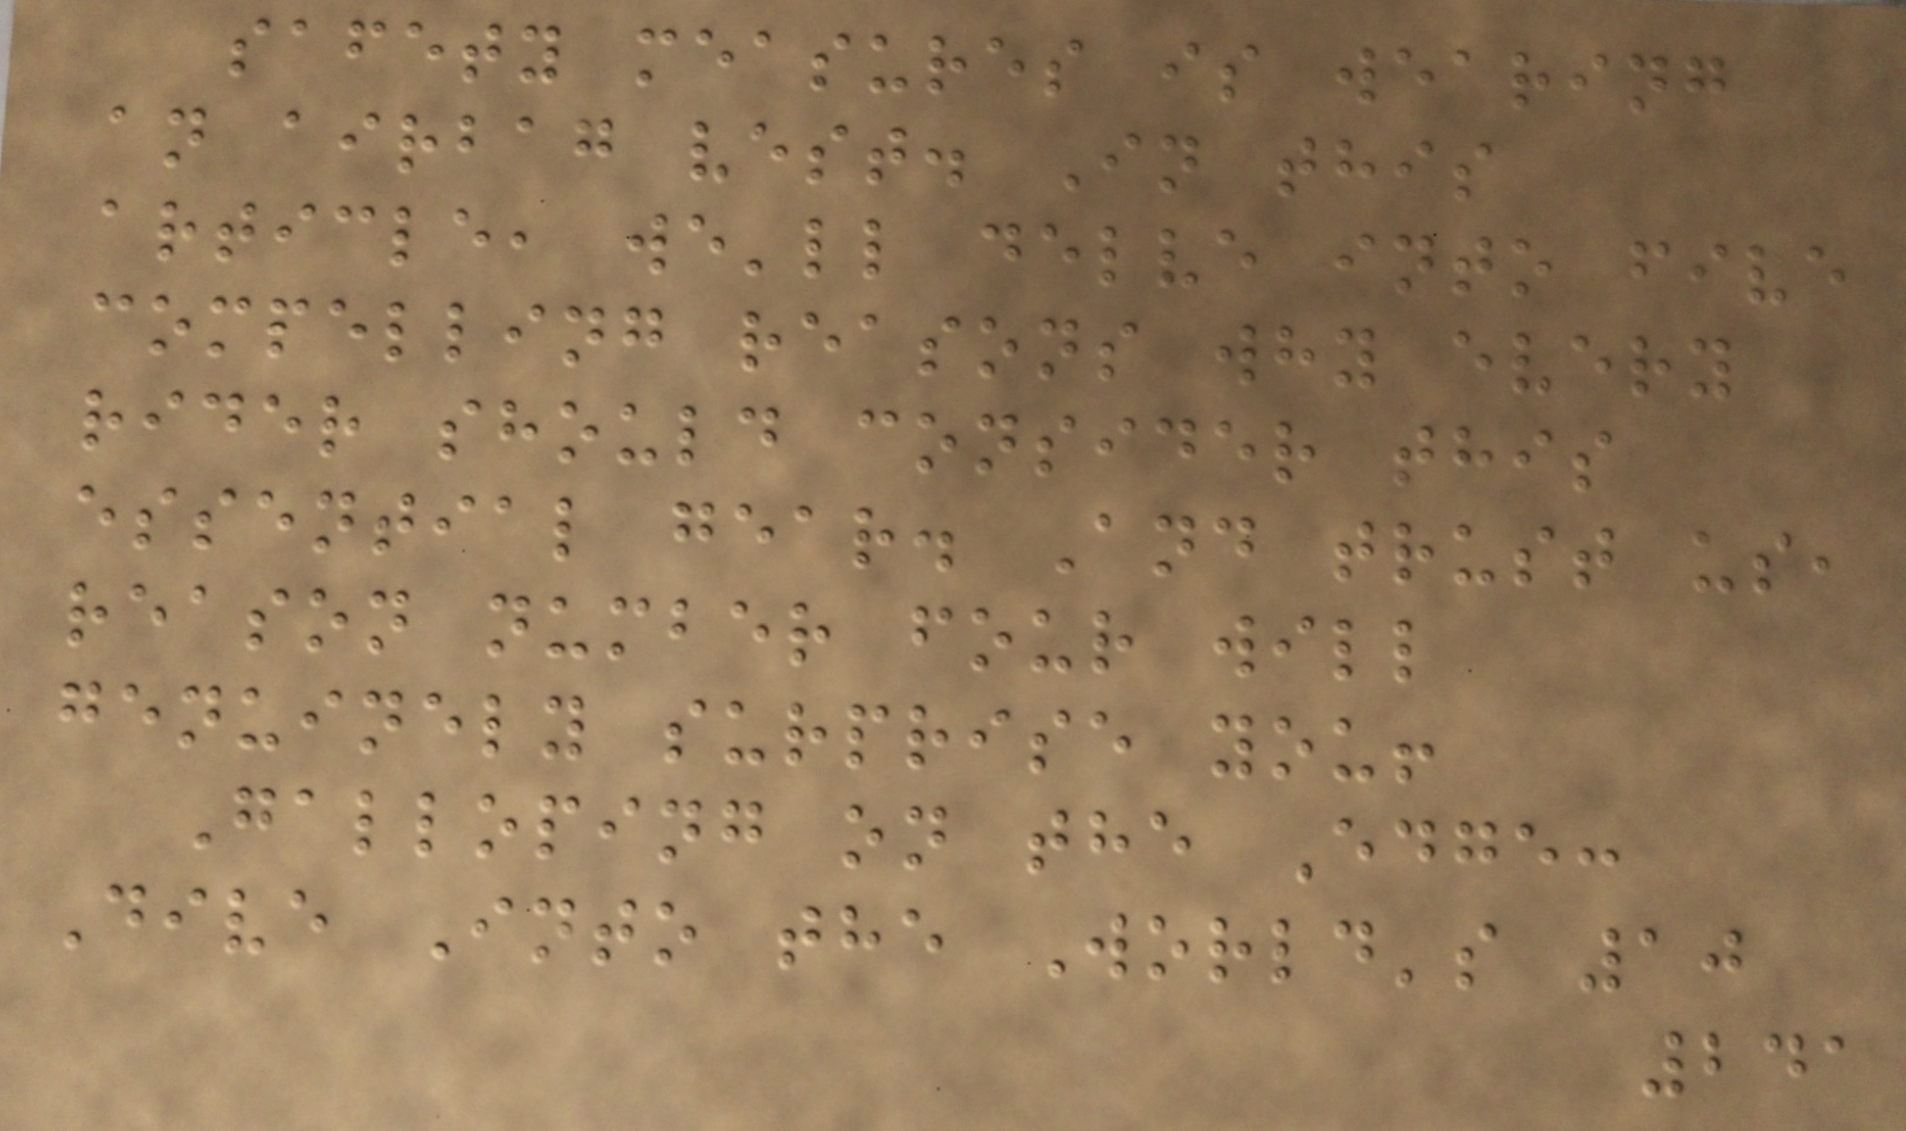safety measures is wearing
an airbag vest. In this
article, we'll delve into five
compelling reasons why every
rider should consider this
essential gear. And trust us,
reason number four will
genuinely surprise you!
Galloping on the Edge:
Dive Into the World's 10
241
